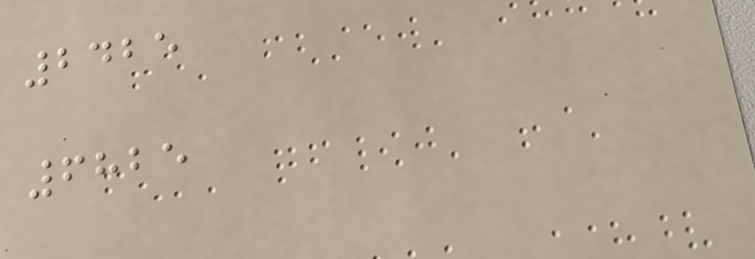2425
6825
